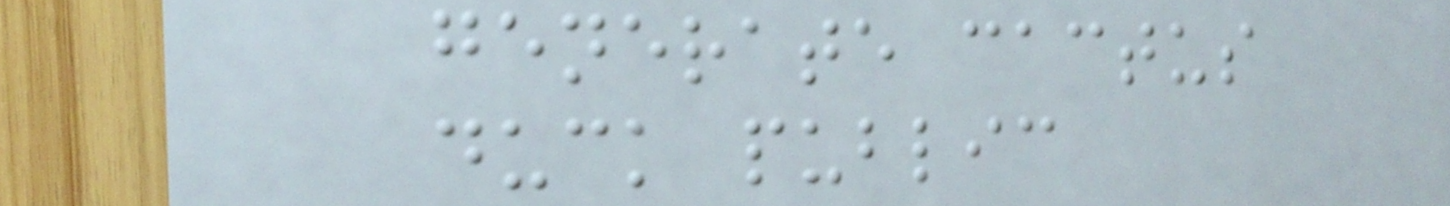generate cactus
duck public
